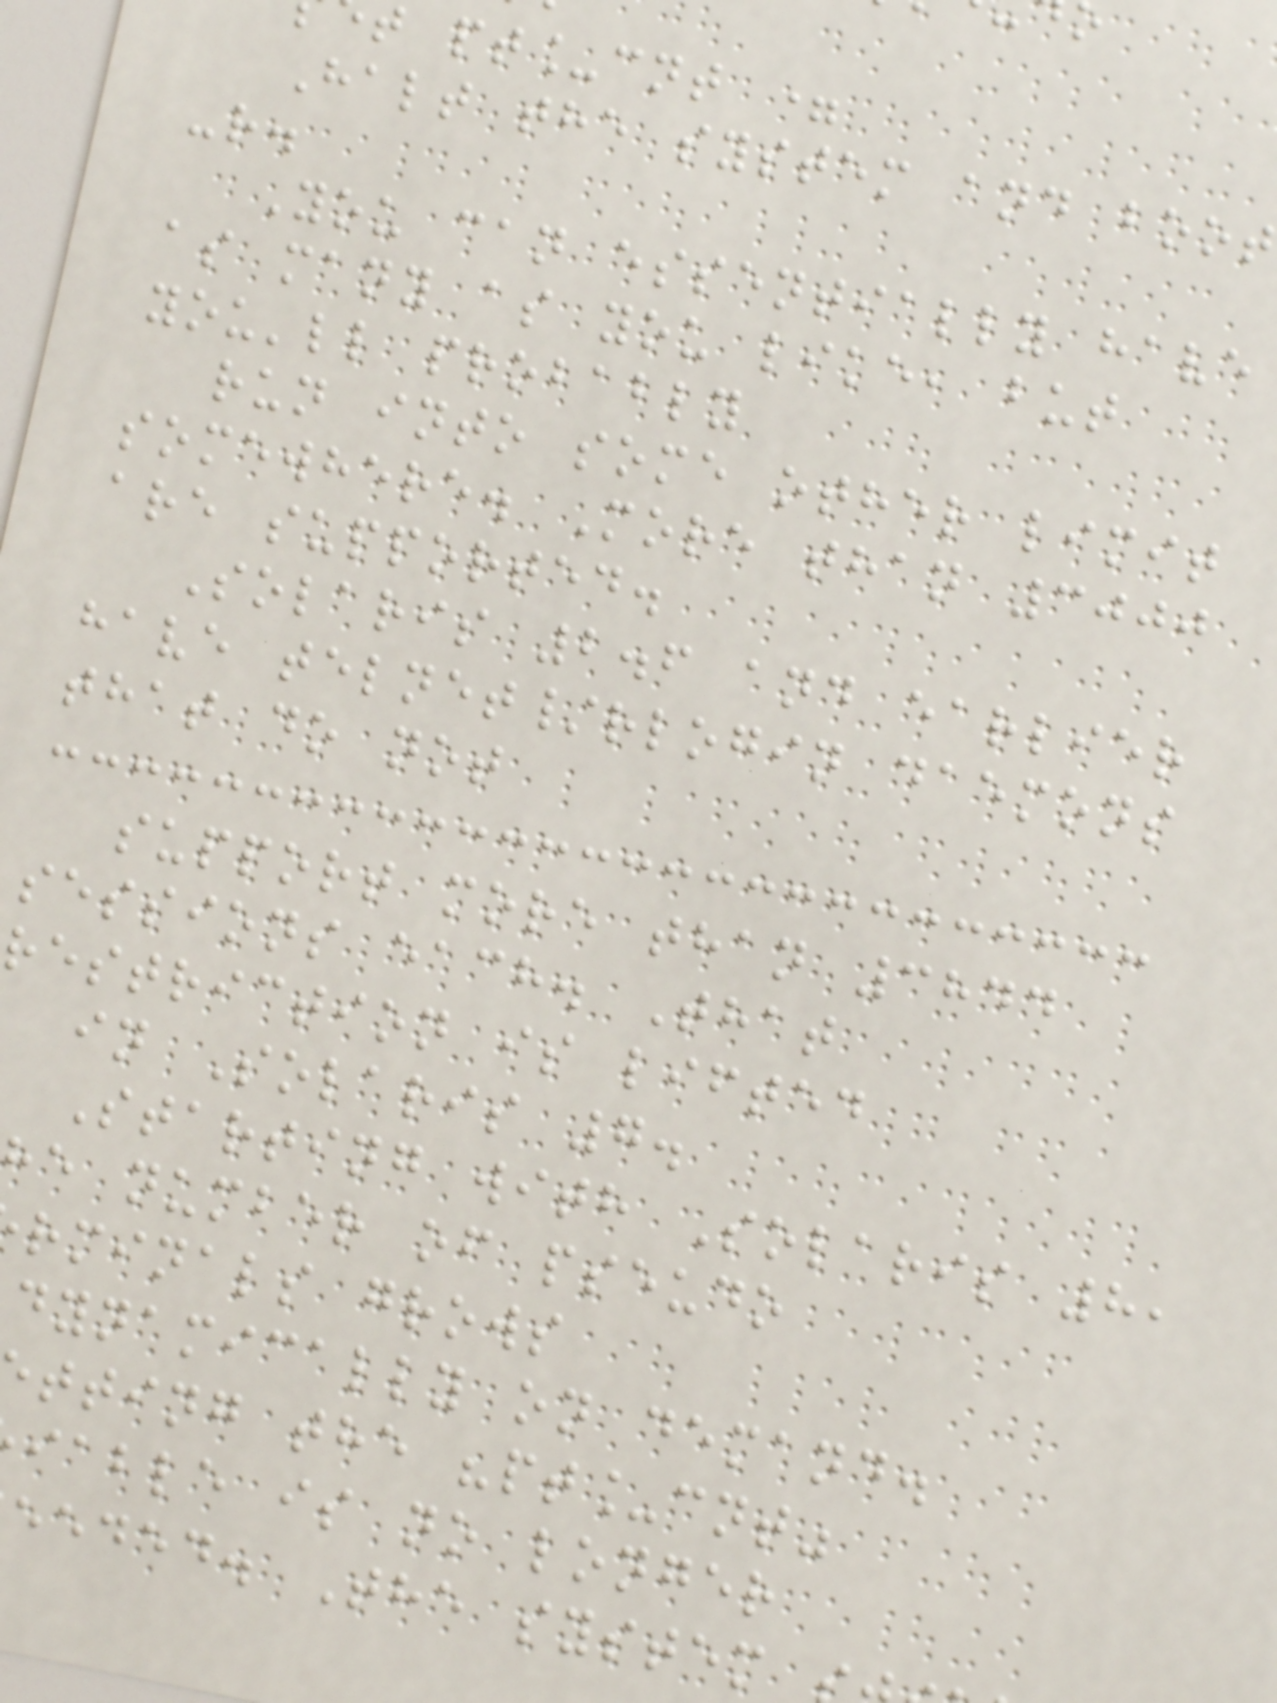t pt_cnt =
Halt the system and boot
-r.
You can essentially have
as many as you like, but
you'll probably
run into some other limit
somewhere. More than 3000
are supported.
Solaris 2.6 and earlier
have telnet/rlogin daemons
that do not
support more than 3844
sessions each. That
restriction is lifted
in Solaris 7.
Starting with Solaris 8,
he number of pseudo
rminals grows
dynamically on demand.
tting the "pt_cnt"
iable is no longer
eeded. The system
